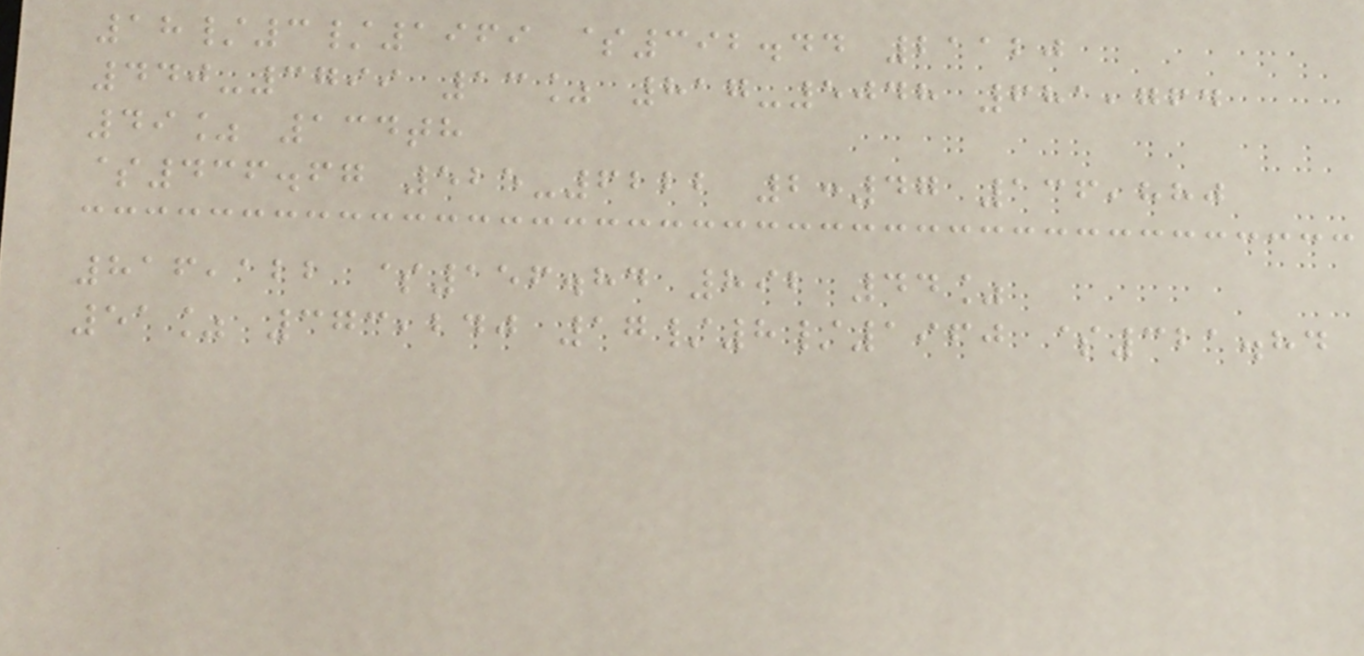18/3/1969 $392.44 21120
440-3799 13% 817-5048 681,764
49% 134th
$436.67 525-6222 2:47 136,880
816,122 $156.84 892 44%
51% 373,240 17/8/1960 $321.84
